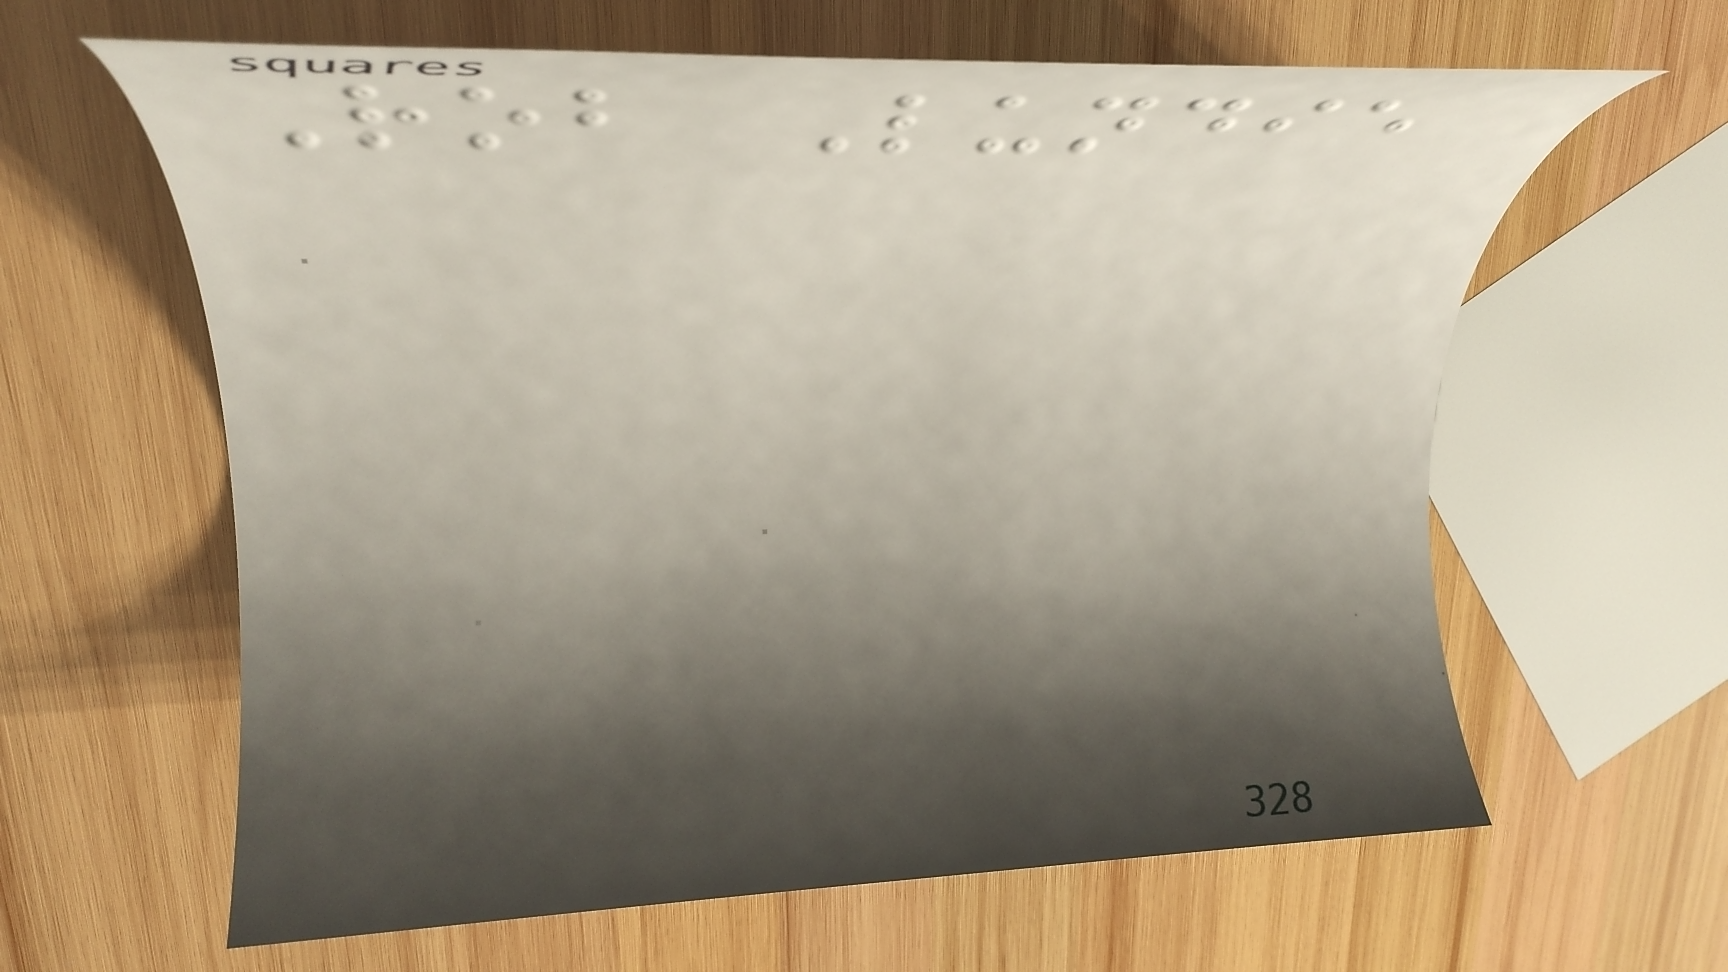Rob Lundie
